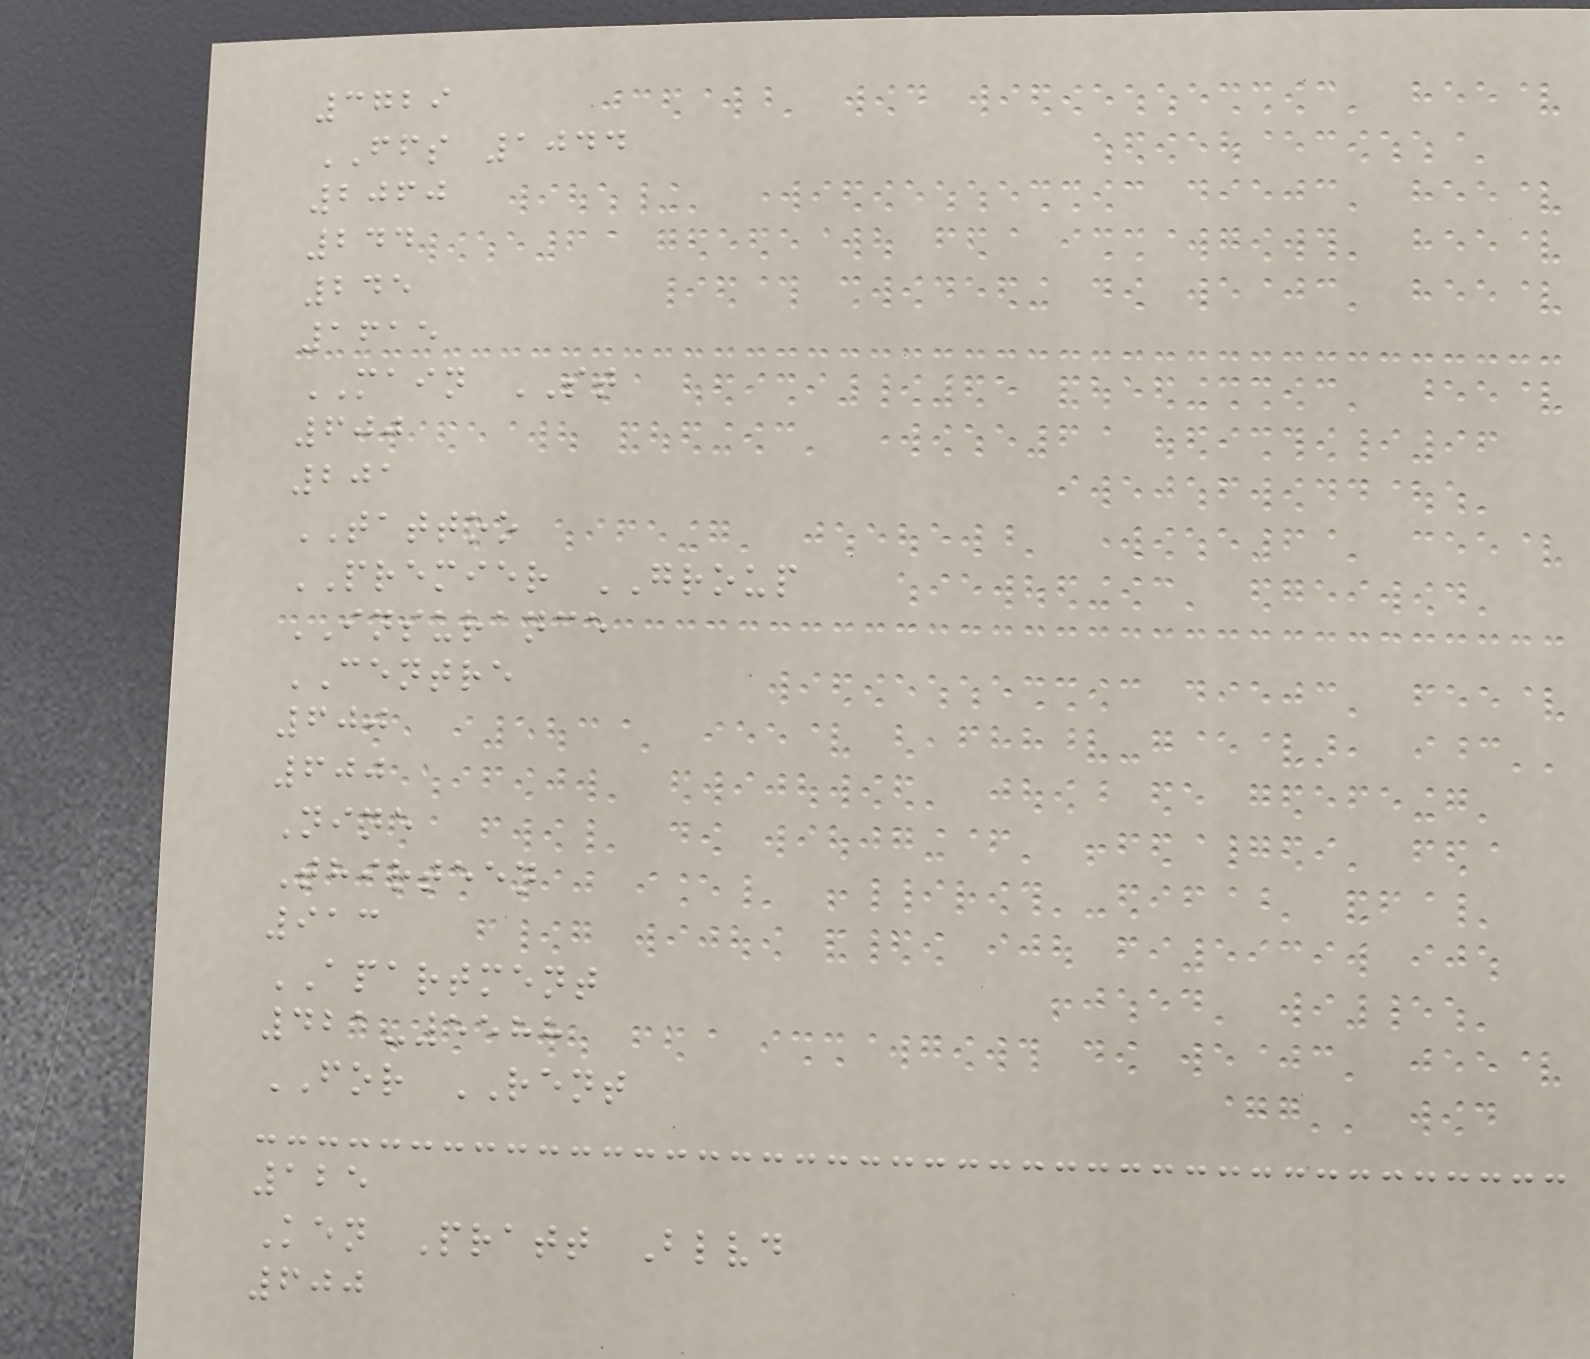3729
FFS 1044
2060
244
245
1615
MAIN ST
600
201
TATTOO
PREMIER GROUP
INSURANCE
CENTRE
600
600
Nine
Thirteen
913
APARTMENT
421-5588
FOR RENT
125
Ken Pratt Blvd
600
